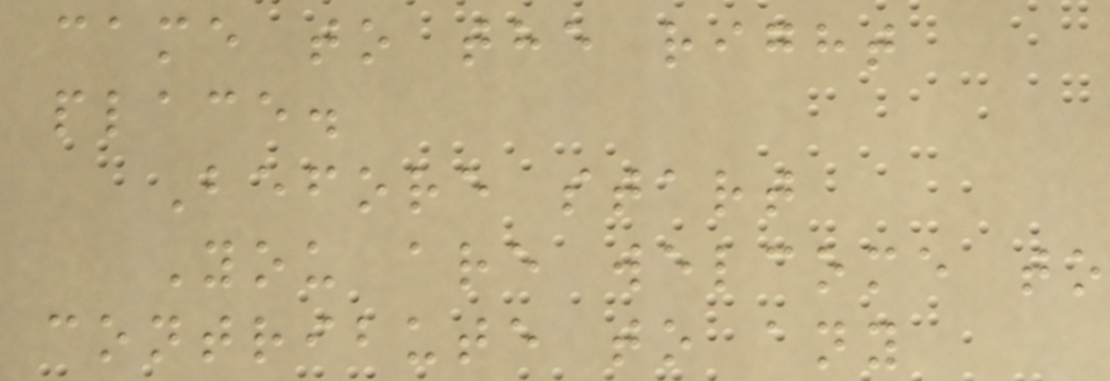came to the right
place.
Before start
You are welcome to
contribute to any
